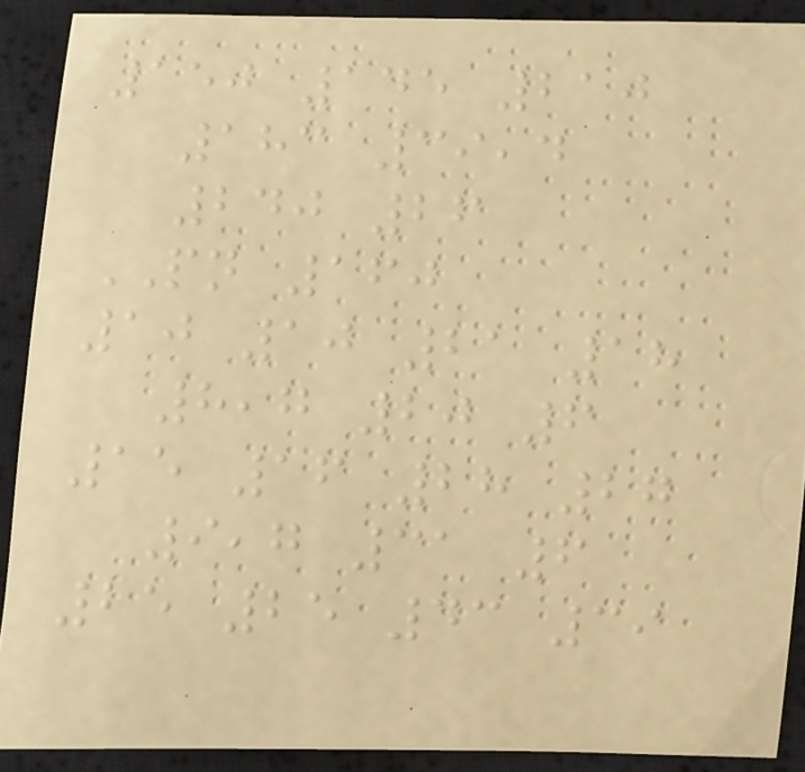150 145 210
183 39,4
240 26
PN 160
10 10 21 18
8,7 20 6
15 16 28 27
9,7 31 6
25 25 43 39
